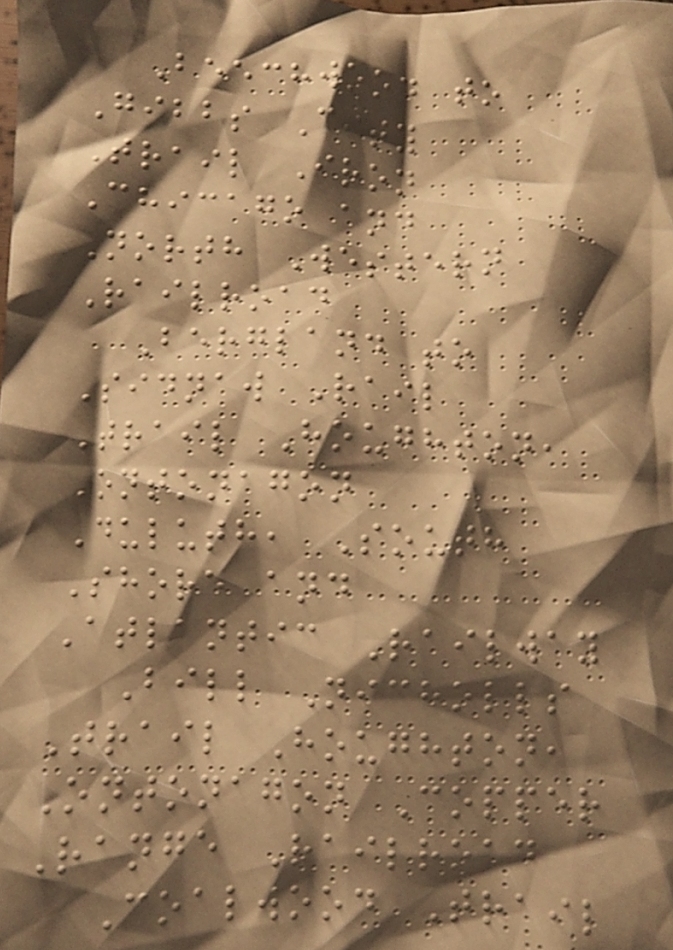Beechwood to
Gibbs City
Trail Iron
Chicago and
North Western
Railroad
Bergland to
Sidnaw Rail
Trail Houghton,
Ontonagon
Duluth, South
Shore and
Atlantic Railway
Bill Nicholls
Trail Houghton,
Ontonagon Copper
Range Railroad
Coalwood Trail
